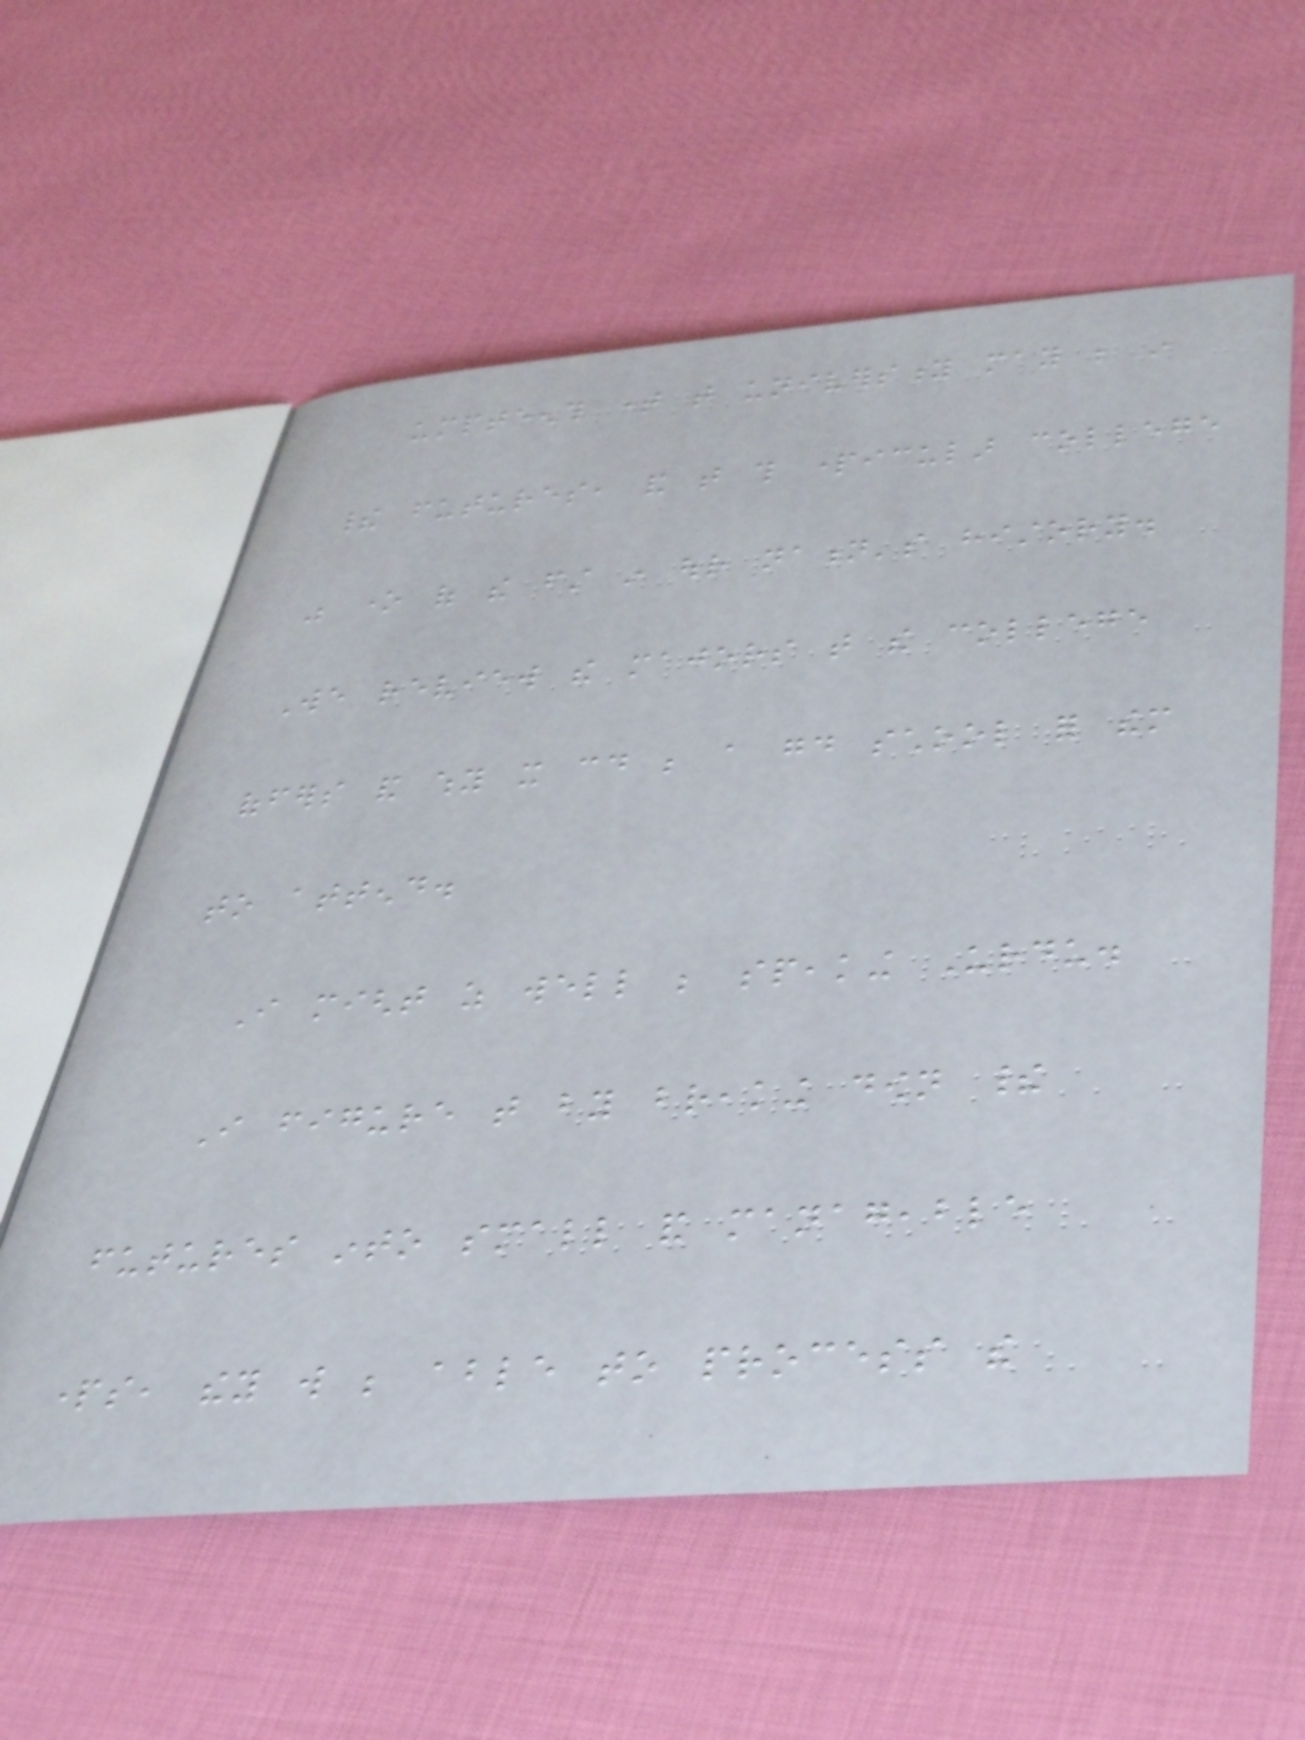umpteenth time that university may be in
their futures, and that this particular college
was one of the first in our nation's history.
We review the majors that the college
offers and why it could be a good school for them
to attend.
I might as well be speaking Urdu.
I figure that by breaking down their
futures into small and manageable
parts, they will be able to process the
